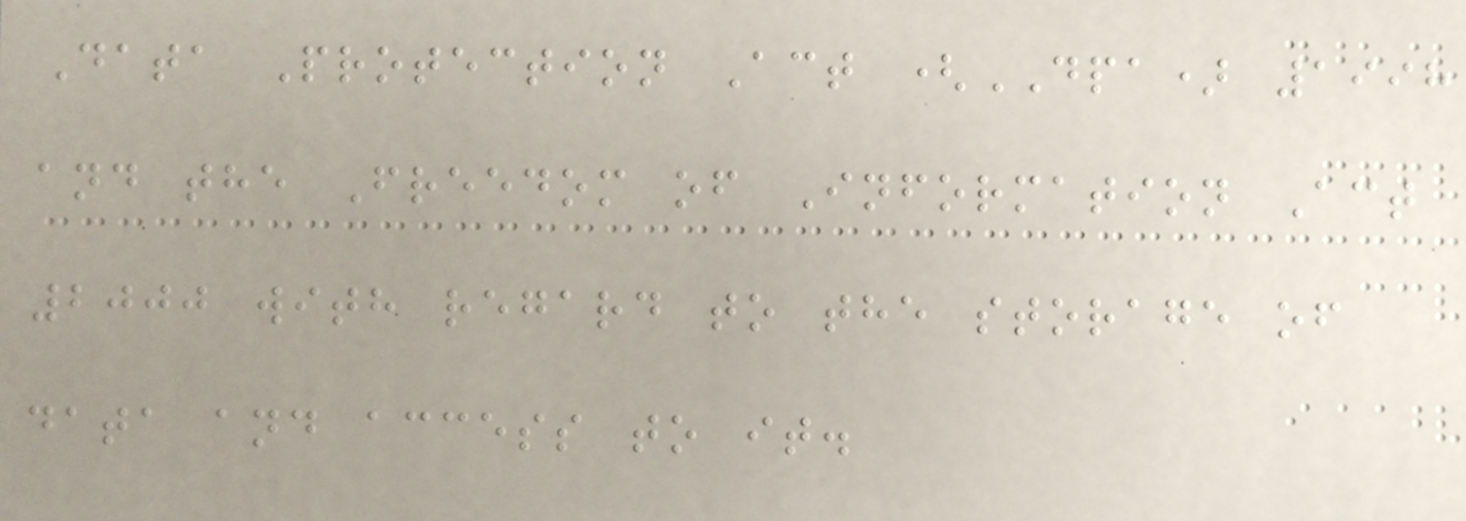Data Protection Act (DPA) 1998
and the Freedom of Information Act
2000 with regard to the storage of
data and access to it.
